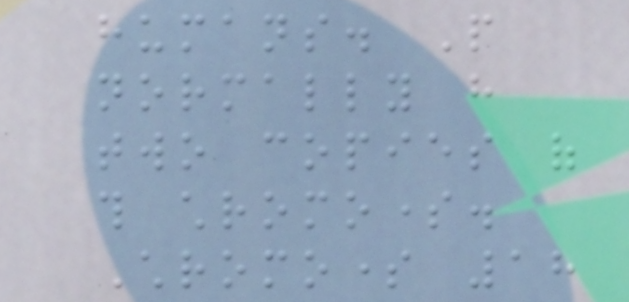humans. People
normally have
two copies of
this chromosome.
Chromosome 18
